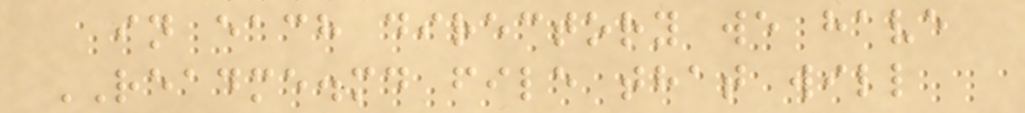in each directory we have
README.md file that will
